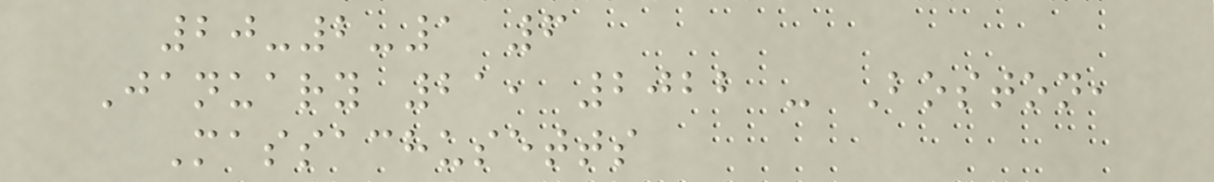20-2-1 6
January 21, 2022 - Boston,
Massachusetts
